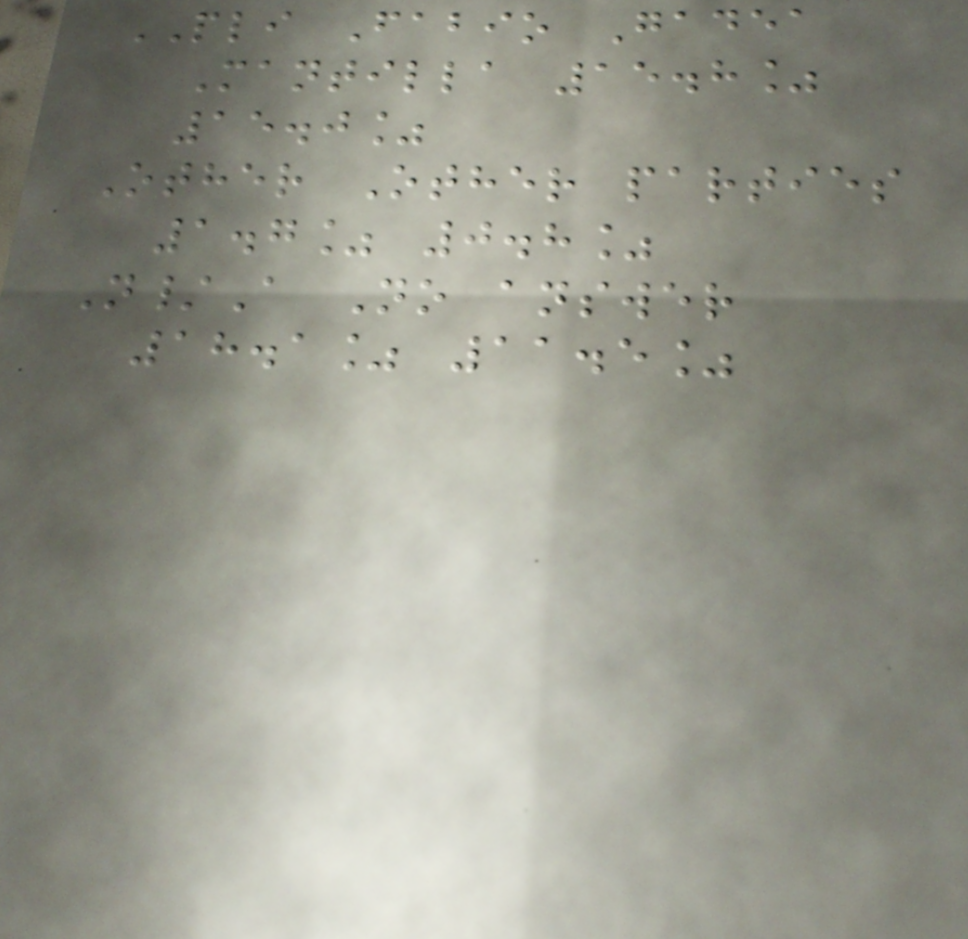PLI Fabio Gadea
Mantilla 15.8%
15.0%
Other Other parties
1.7% 0.8%
N/A No answer
18.1% 11.5%
